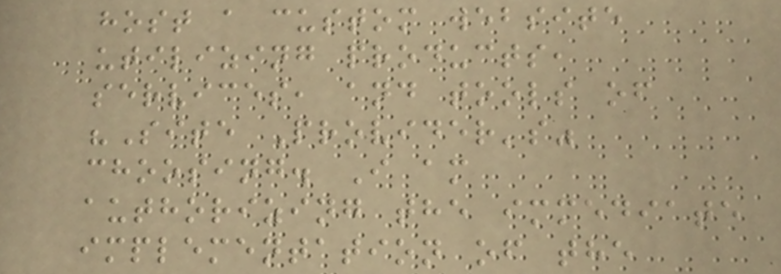host a custom website
utilizing products,
services, and tools of
"Site Provider's"
choosing. I am
authorizing the immediate
implementation of the
